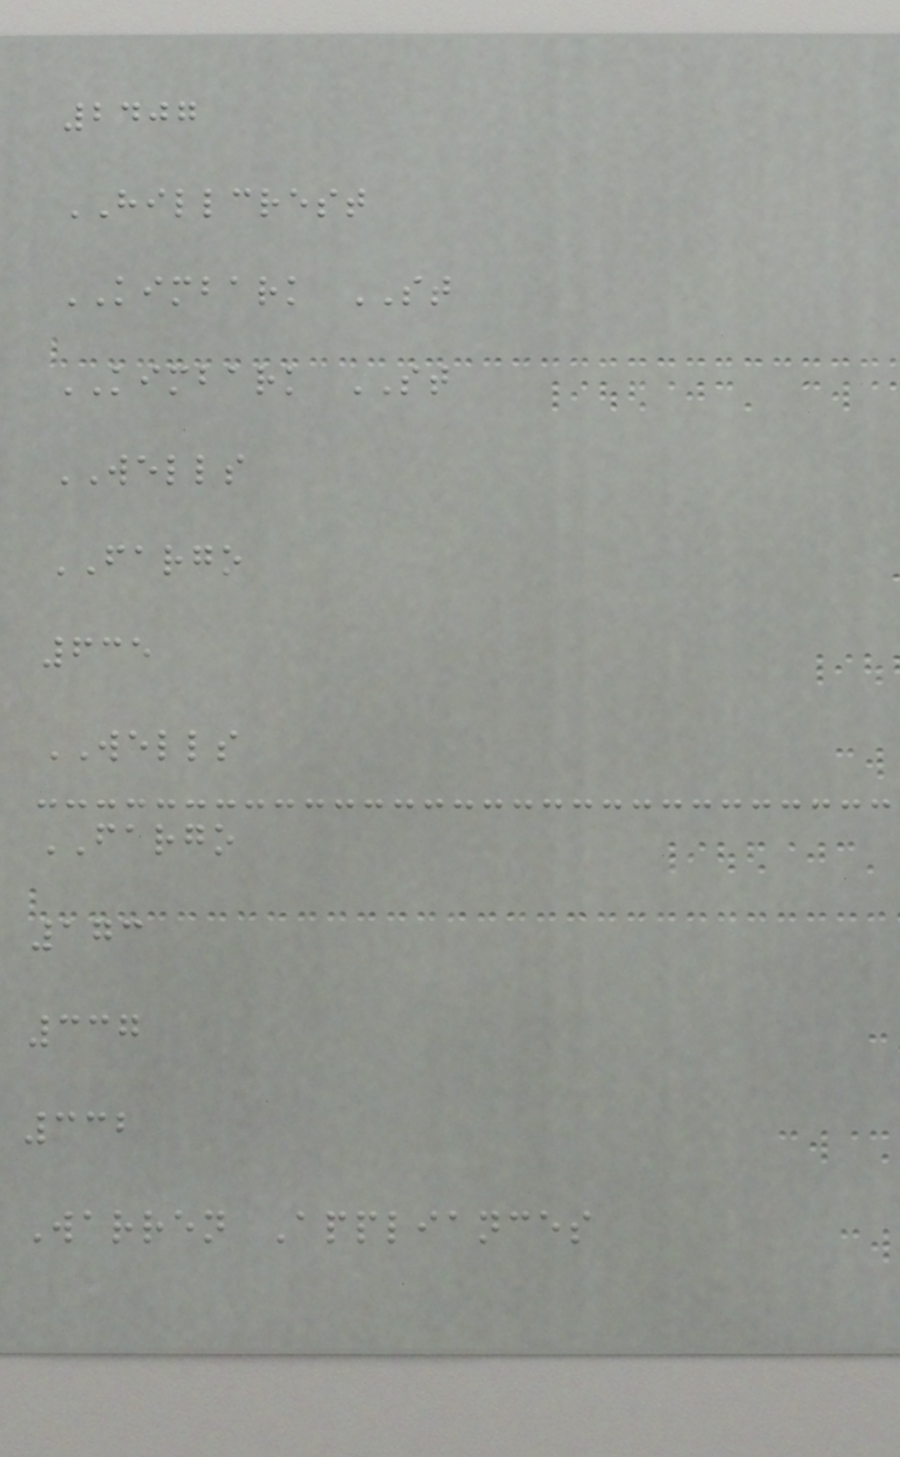2407
HILLCREST
KIMBARK ST
KIMBARK ST
WELLS
FARGO
635
WELLS
FARGO
173
337
332
Warren Appliances
